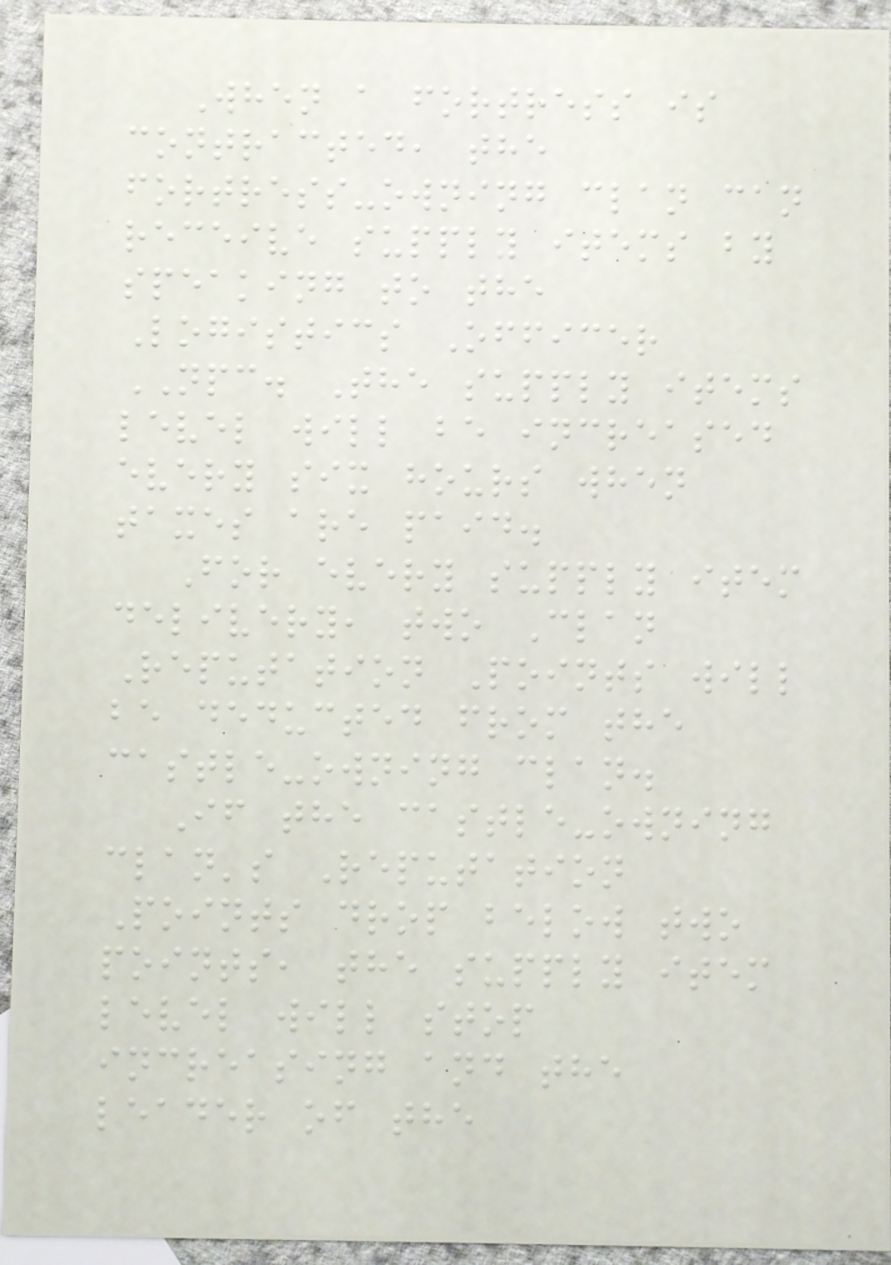When a fortress is
contracted, the
fortress-owning clan can
receive supply items by
speaking to the
Logistics Officer
NPC. The supply items
level will be increased
every six hours when
taxes are paid.
For every supply item
delivery, two Clan
Reputation Points will
be deducted from the
castle-owning clan.
If the castle-owning
clan's Reputation
Points drop below two
points, the supply item
level will stop
increasing and the
leader of the
